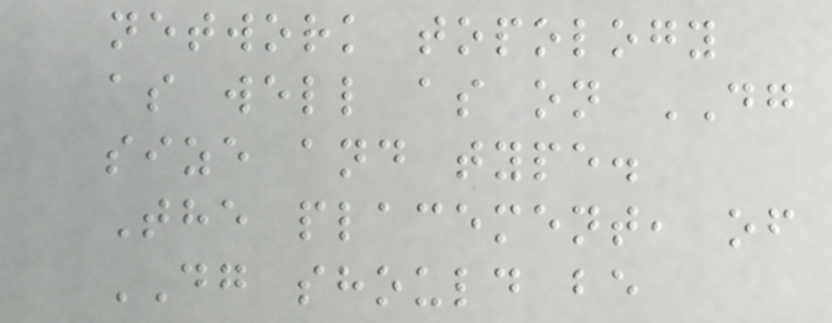network topology
as well as on DG
size and type.
The placement, of
DG should be
